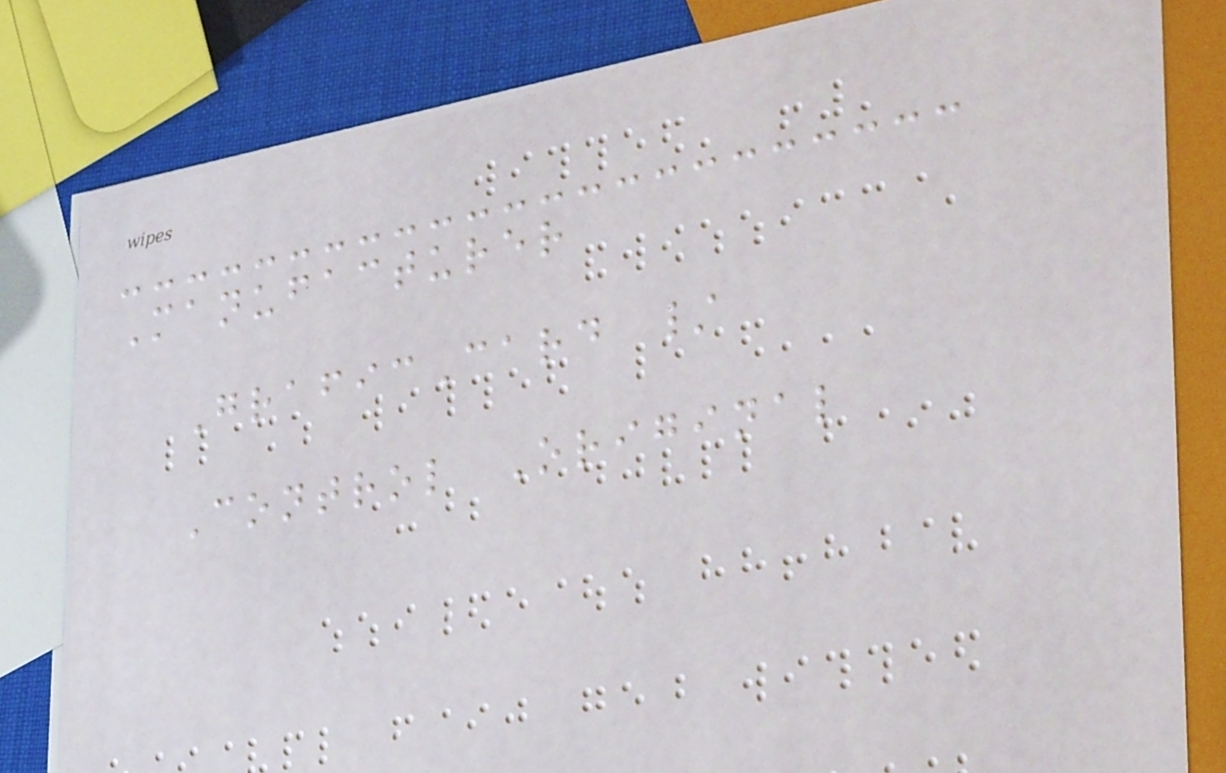Manufacturer
GraficCard /
Control Original
